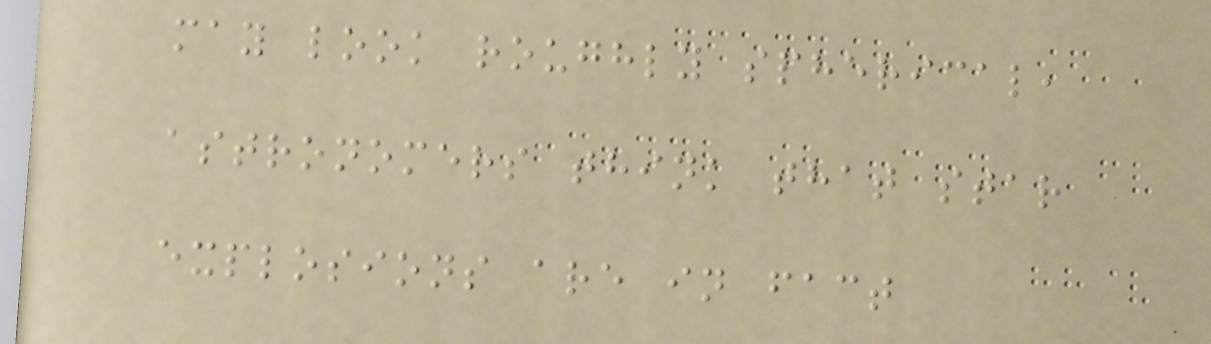may look roughly spherical,
astronomers think that star
explosions are in fact
